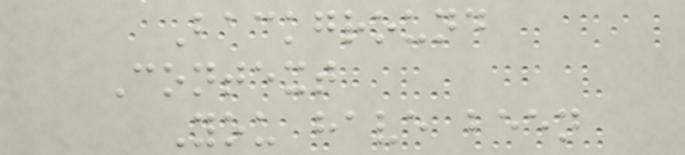Background
Context
You have been
